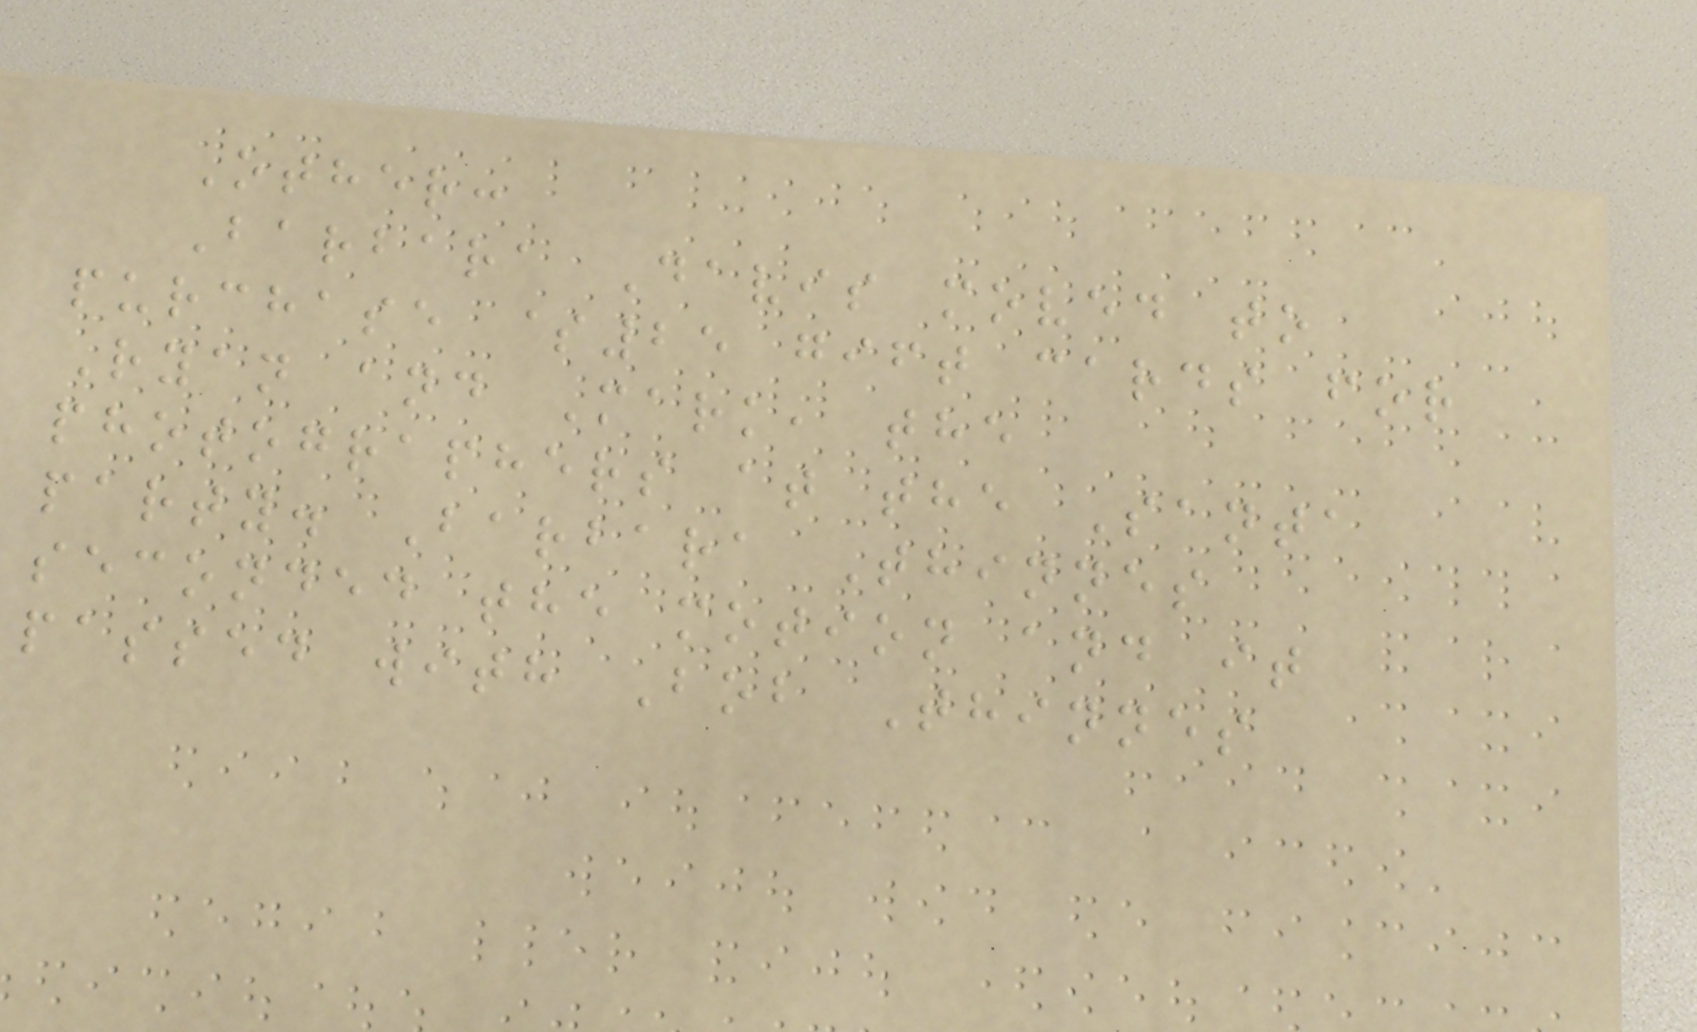Other:
Barbara Davis moved to
purchase $25 gift cards for
Ryan and Mark, the
photographers at the Santa
party. Barbara Thinnes
seconded the motion and it
passed with Bob Thinnes
